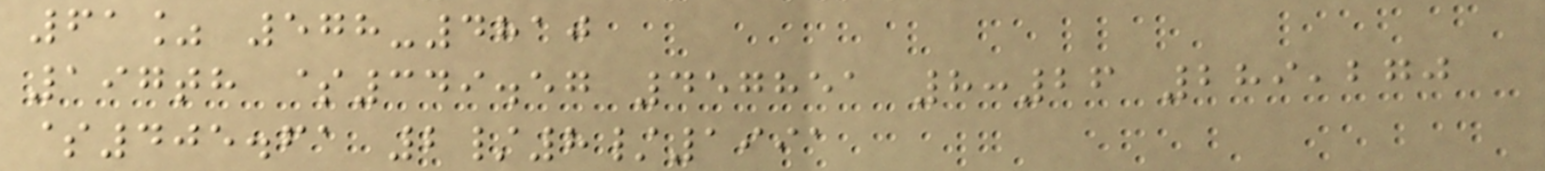61% 578-4810
197th $349.57 457851 8:26 289,270
$405.61 2/8/1991
